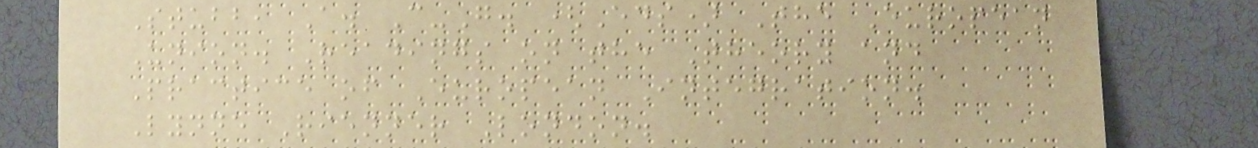Stubb, A. C-G. (Eds) The European
Union. Readings on the Theory and
Practice of European Integration.
Lynne Rienner London.
